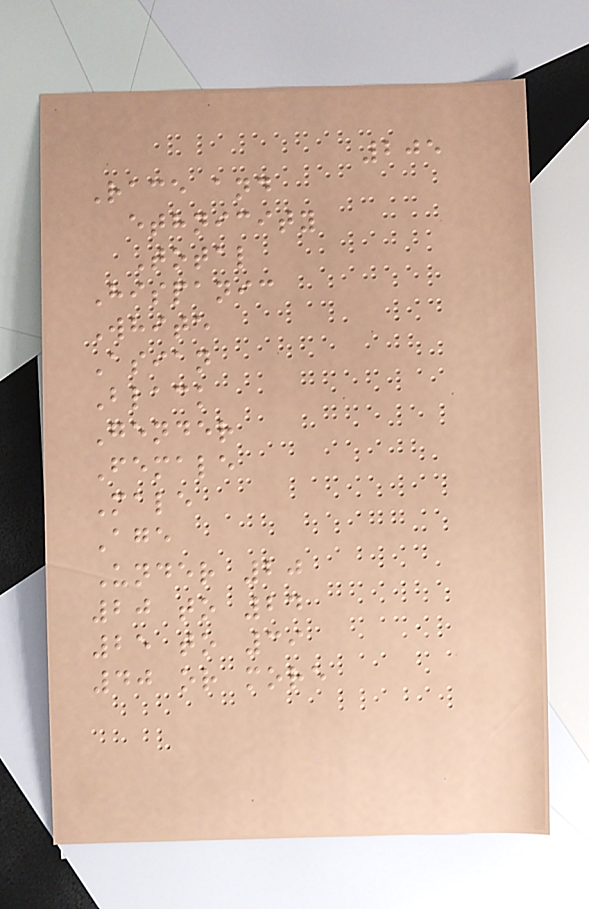205
Race and
ethnicity
Total
Hispanic
White
Asian
Black
Gender
Female
Male
Age
Under 20
20 to 24
25 to 39
40 or more
